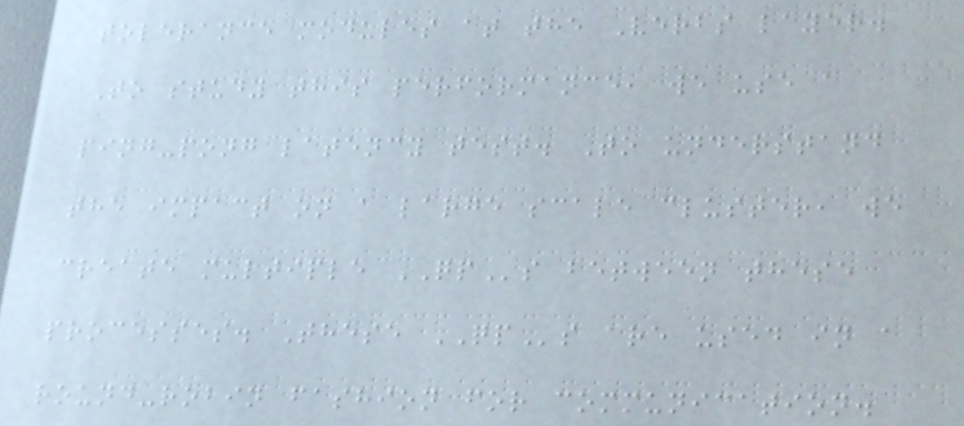tolerance modules at the Verbs layer.
To study this performance, we use a
ping-pong latency test. To understand
the impact on a large scale cluster, we
create multiple QPs between these
processes. These QPs are used in a
round-robin fashion for communication.
